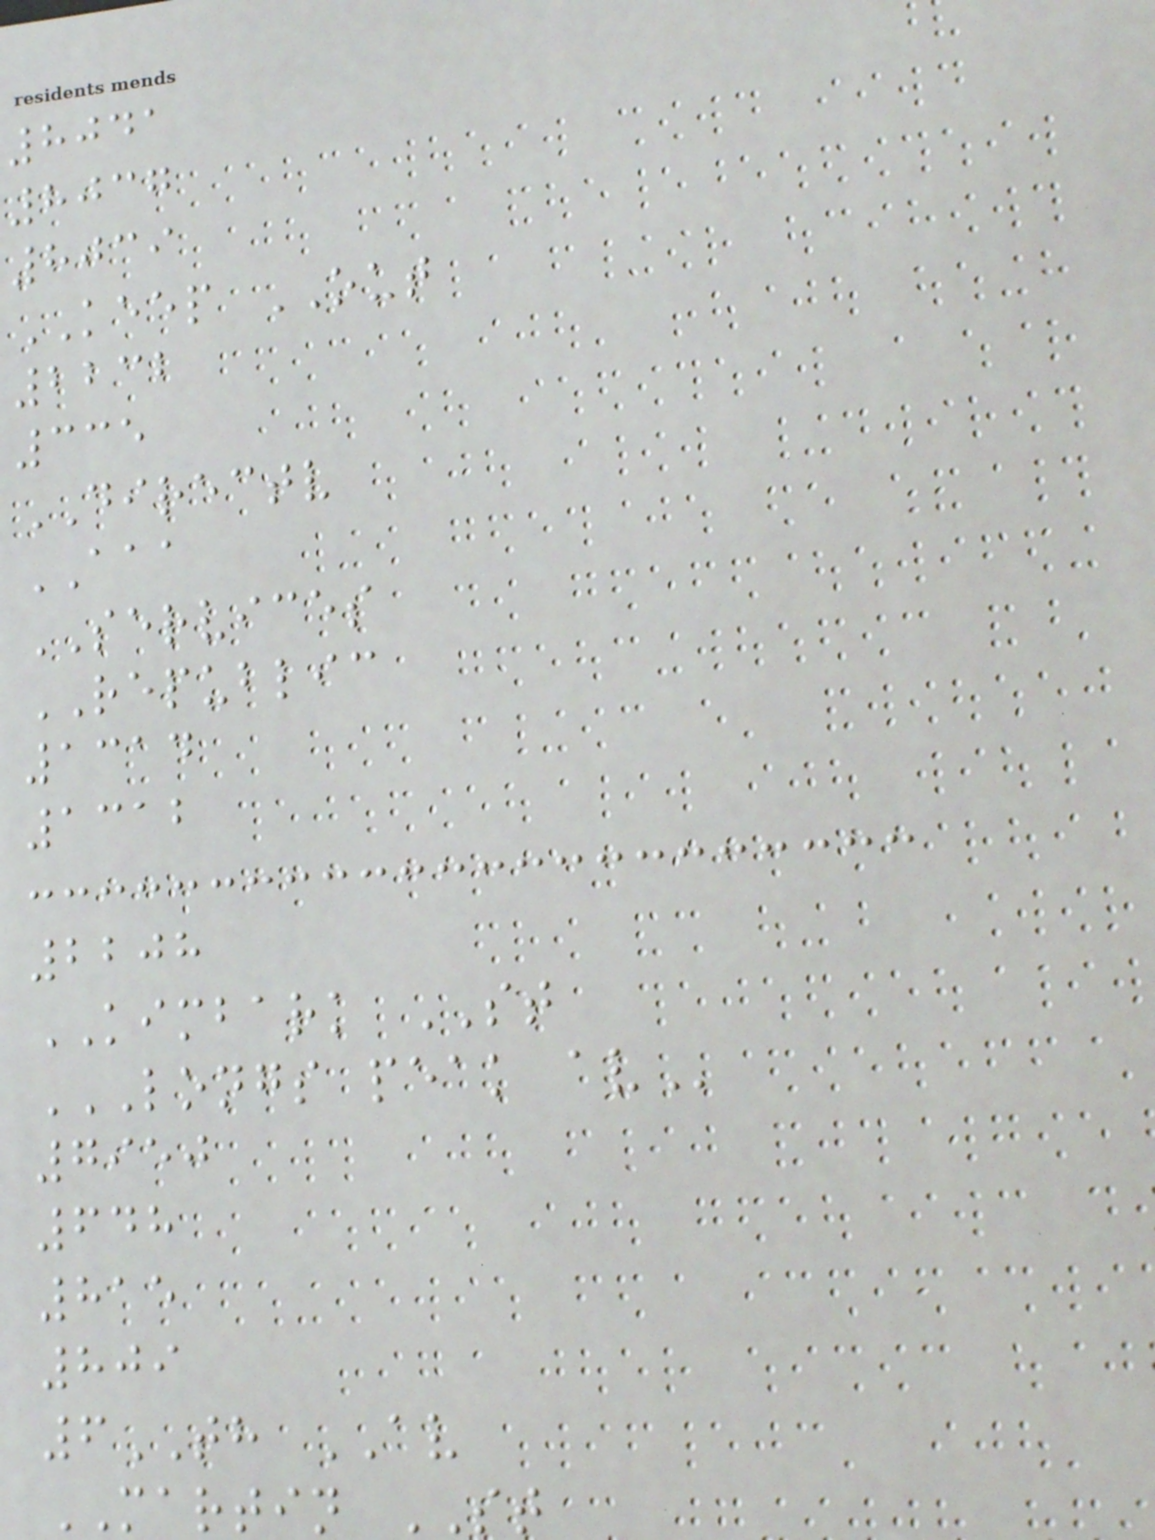8041
8037
8039
KEEP OUT
2232
335
DIRECTV
AAA
SERVICES
REPUBLIC
1314
1312
2208
KIMBARK ST
LONGS PEAK AV
7950
648
815
809
6TH AV
MARTIN ST
